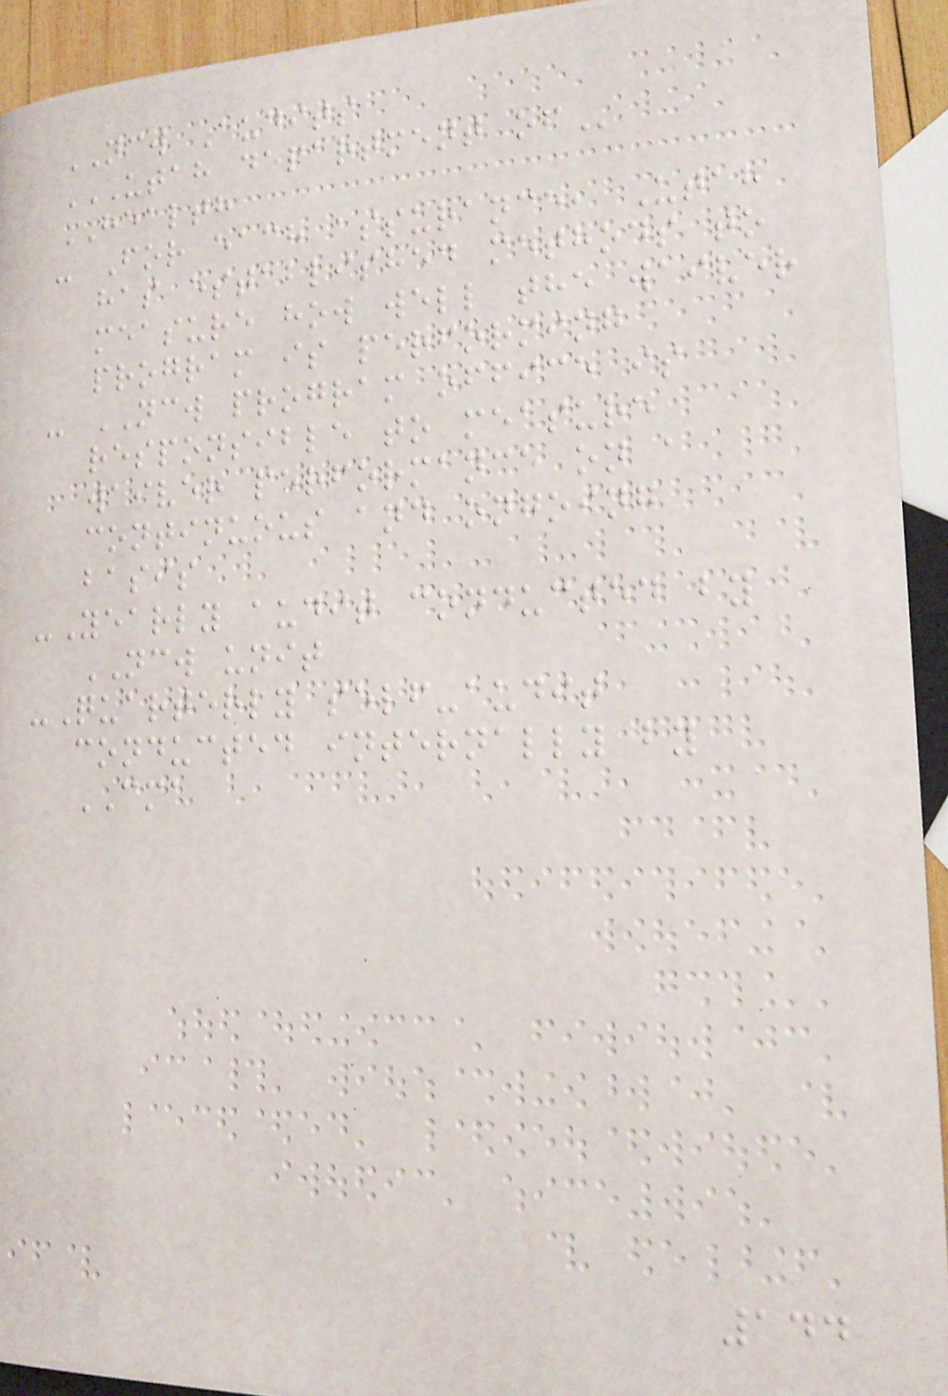NCW Audits
UTAH DEPARTMENT OF
HEALTH
- For each assurance, Utah
has established methods to
measure how well the waiver
program is performing
- NCW program office is
responsible to measure
waiver performance on a
continuous and ongoing
basis
-Yearly audit conducted by
NCW unit
-Quarterly self-audit
conducted internally by
CMA
144
